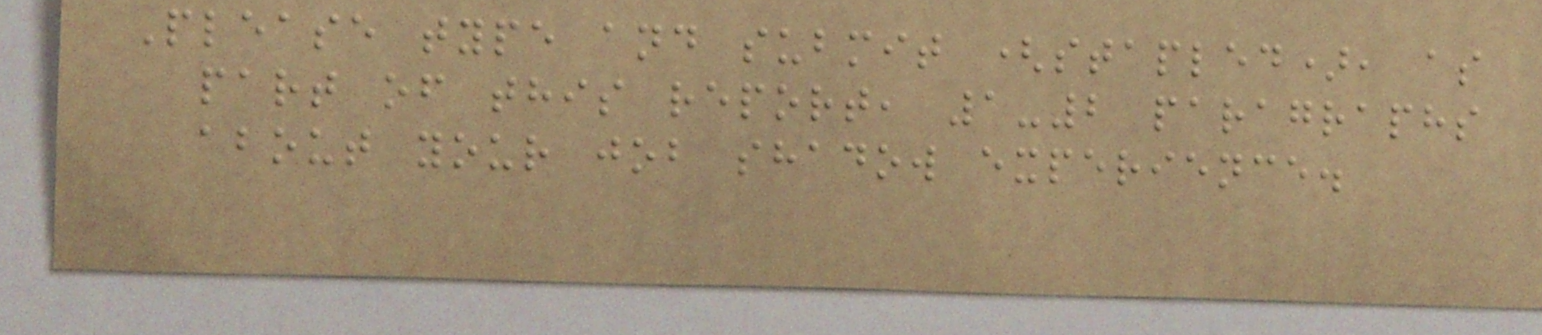Please type and submit (stapled), as
part of this report, 1-2 paragraphs
about your job shadow experience.
